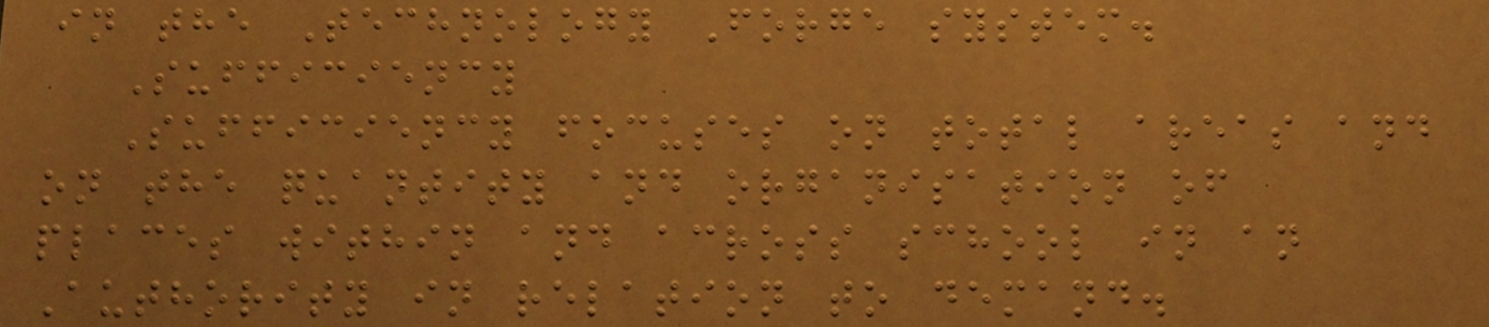in the Technology Forge system.
Sufficiency
Sufficiency focuses on total areas and
on the quantity and organisation of
places within and across school in an
Authority in relation to demand.
